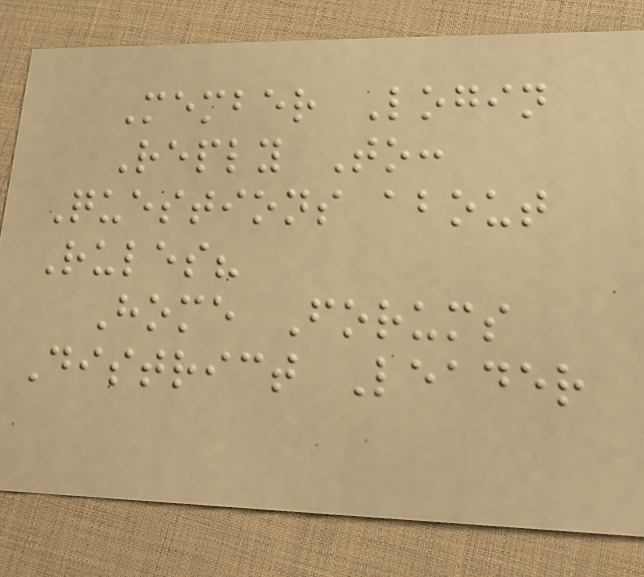Member Login
Reply To:
Questions about
Rules?
Home Forums
District Leader
